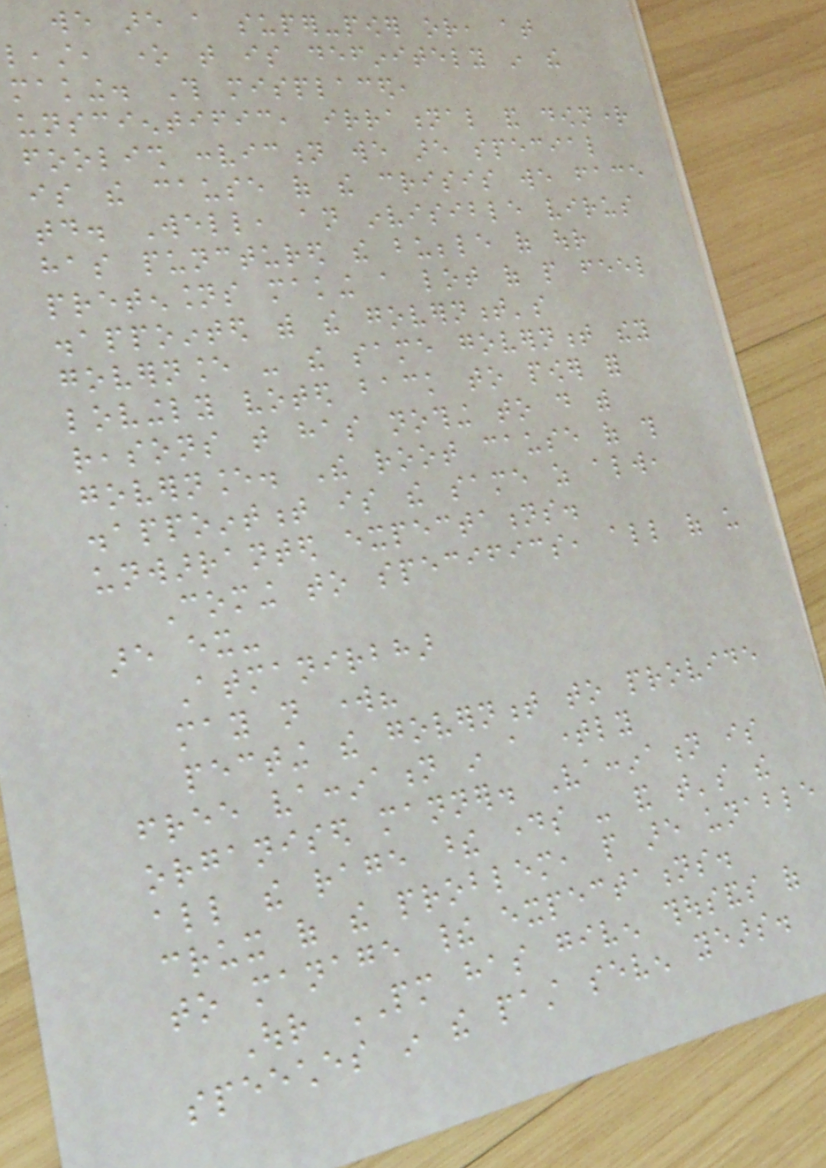we are a super-power or, at
least, one that is definitely in the
making. This misplaced,
unscientific, irrational and downright
foolish conviction we are special
is the cause of the crisis we face
today. Well, an invisible virus
has punctured the bubble of our
pretensions making a lot of people feel
disappointed with the government's
governance - the same government they
lovingly voted back to power for
reasons that has nothing to do with
governance. The root cause of this
disappointment is the same as always,
unwarranted expectations.
Coming to specifics, all of us
are ex-
Atmanirbhar
may not work?
pecting the government to provide
free vaccination in a timely
organised manner. Vaccination is
all the rage these days - and that's the
crux of the problem, people are unable
to manage their expectations.
Our PM has given thousands of
speeches in the past seven years.
